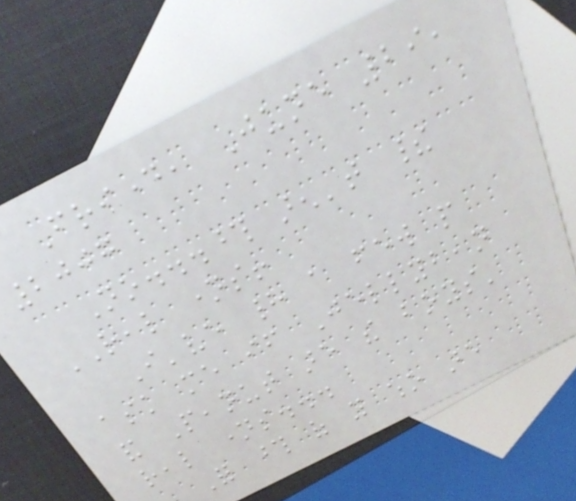Friday, June 29,
2007
No...those aren't their
REAL names!
I've had a few people
ask me if Jellybean
and Peanut are the boys'
real names...
For those of you who are
